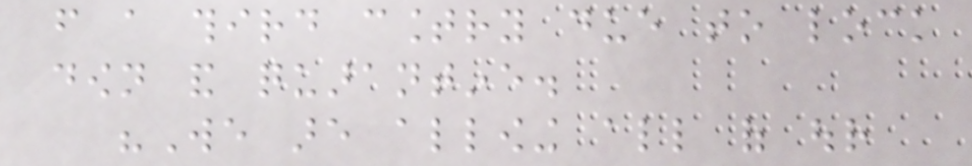from a third country due to lock
down and quarantine.
"We are allowing all of our
